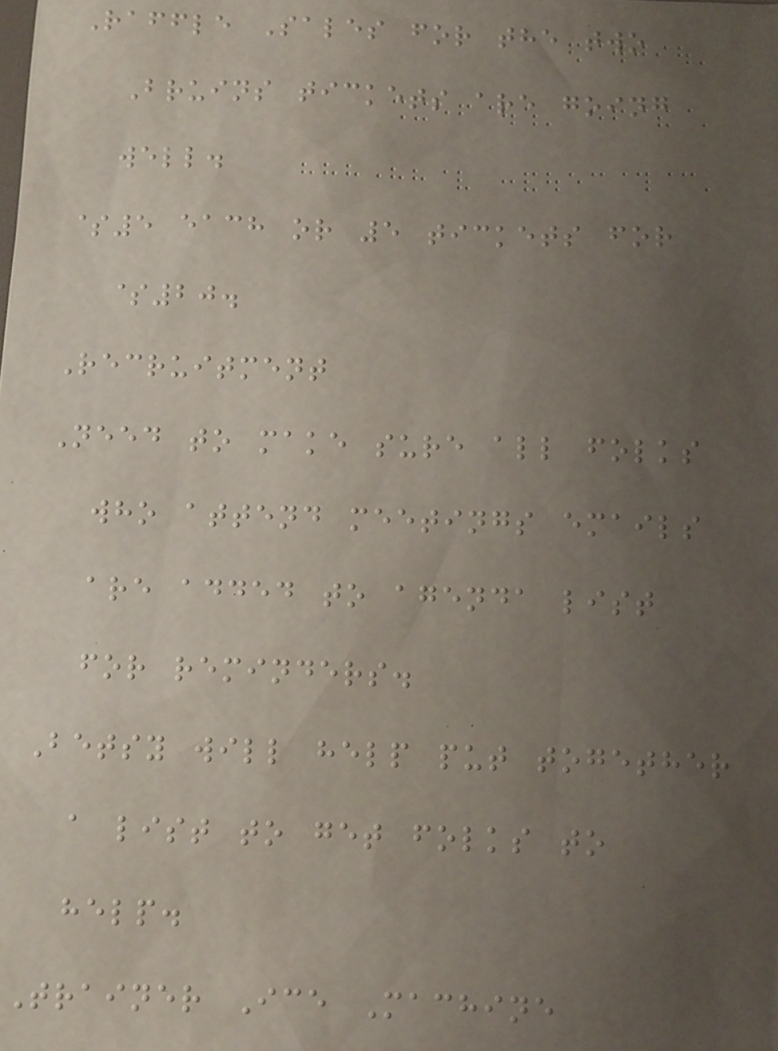Raffle Sales for the two
Bruins tickets are going
well.
$5 each or 5 tickets for
$20.
Recruitment
Need to make sure all folks
who attend meetings emails
are added to agenda list
for reminders.
Betsy will help put together
a list to get folks to
help.
Trainer Ice Machine
